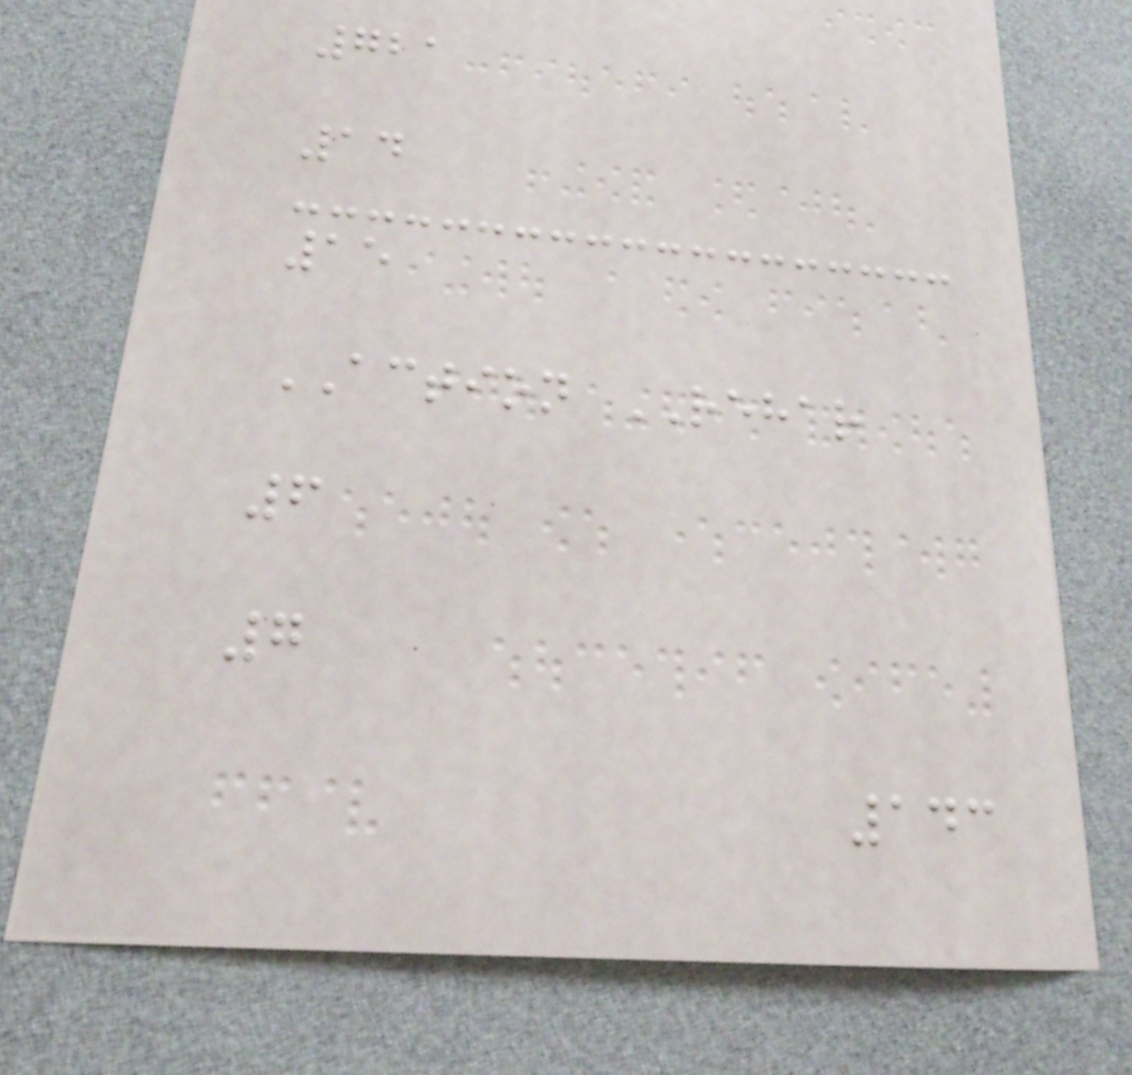721
14
15
ACTION REHAR
6
7
143
